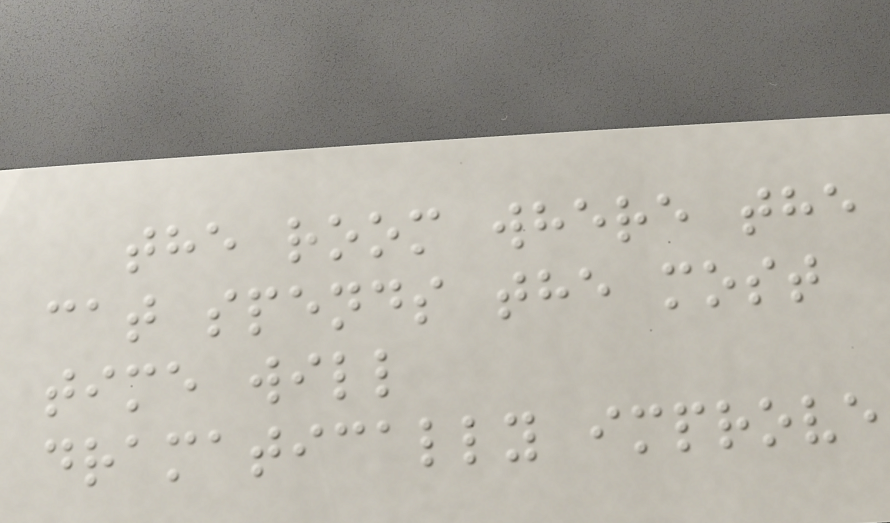the room where the
cat spends the most
time will
dramatically improve
